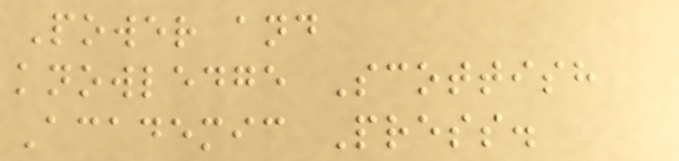Power and
knowledge Scottish
Academic Press.
